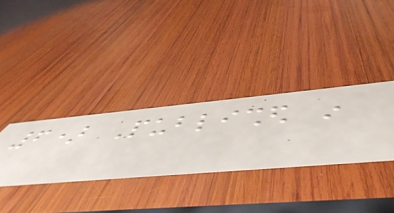6) Published in
